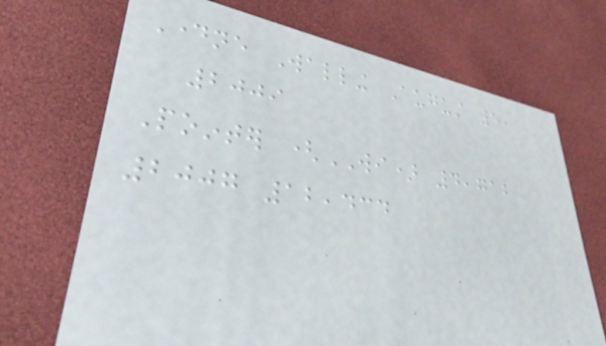Dayne Walling August 5,
2009
Pointer (WI) 4,712
2007 12,434
